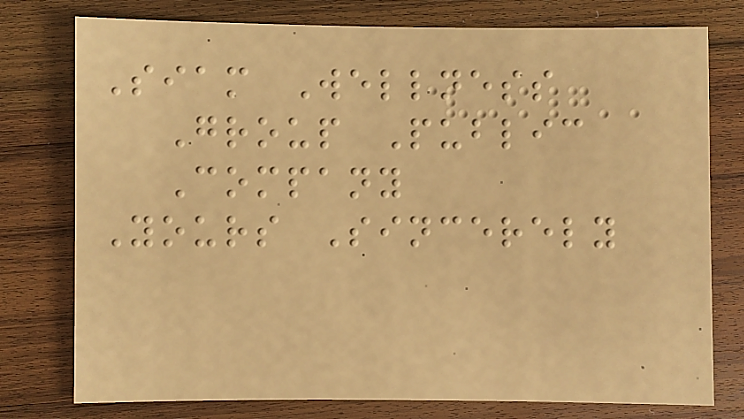Siam Wellness
Group Public
Company
Yours Sincerely
